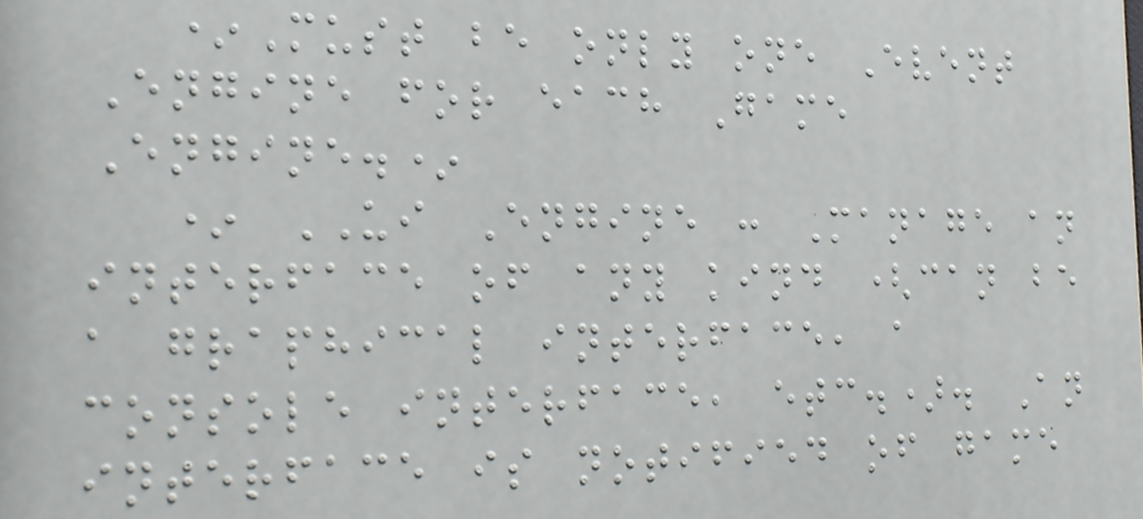*Must be only one Event
Engine for each Game
Engine.*
* UI Engine : Manage an
interface of any kind (can be
a graphical interface, a
console interface, etc.). An
interface is notified of game
